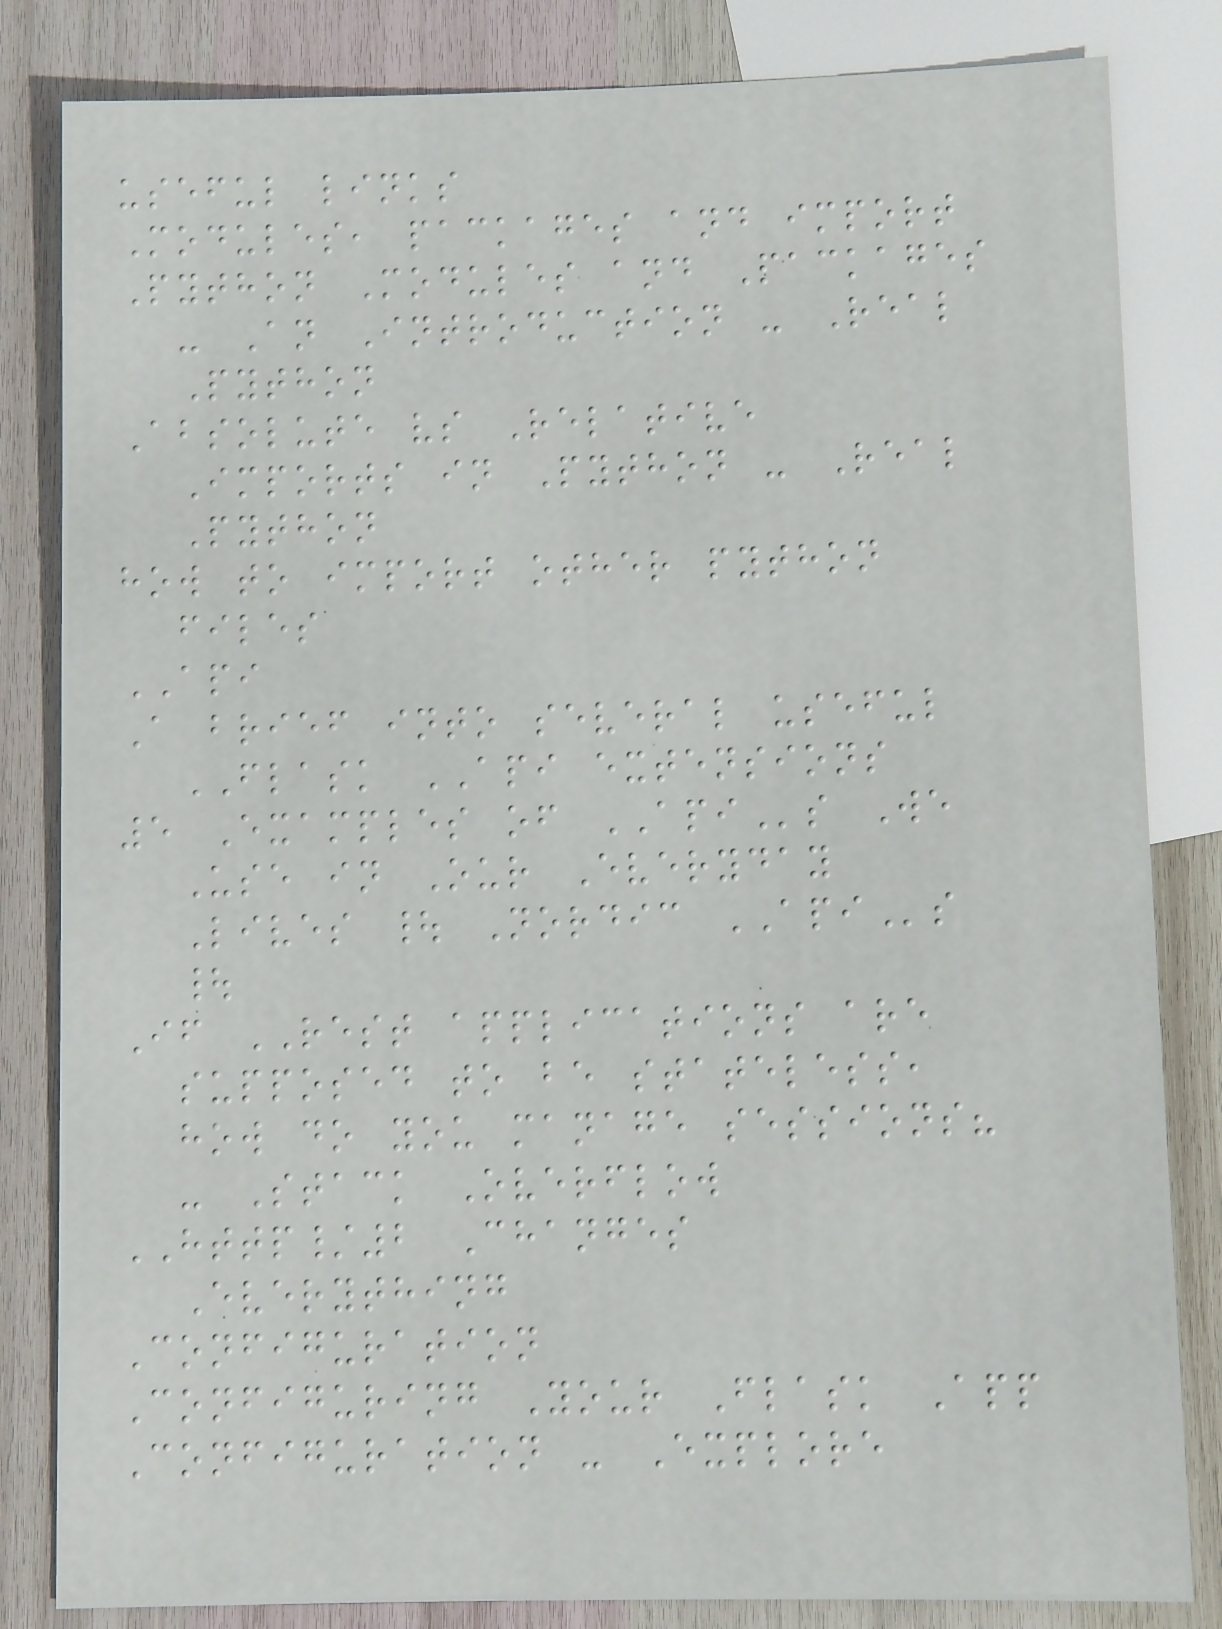useful links
Modules, packages and import
Python Modules and Packages
- An Introduction - Real
Python
Absolute vs Relative
Imports in Python - Real
Python
how to import other python
files
API
A brief into several useful
FLASK API extensions
5 Examples of APIs We
Use in Our Everyday
Lives | Nordic APIs
|
If REST applications are
supposed to be stateless,
how do you manage sessions?
- Stack Overflow
HTTP/2 Changes
Everything
Configuration
Configuring Your Flask App
Configuration - Explore
